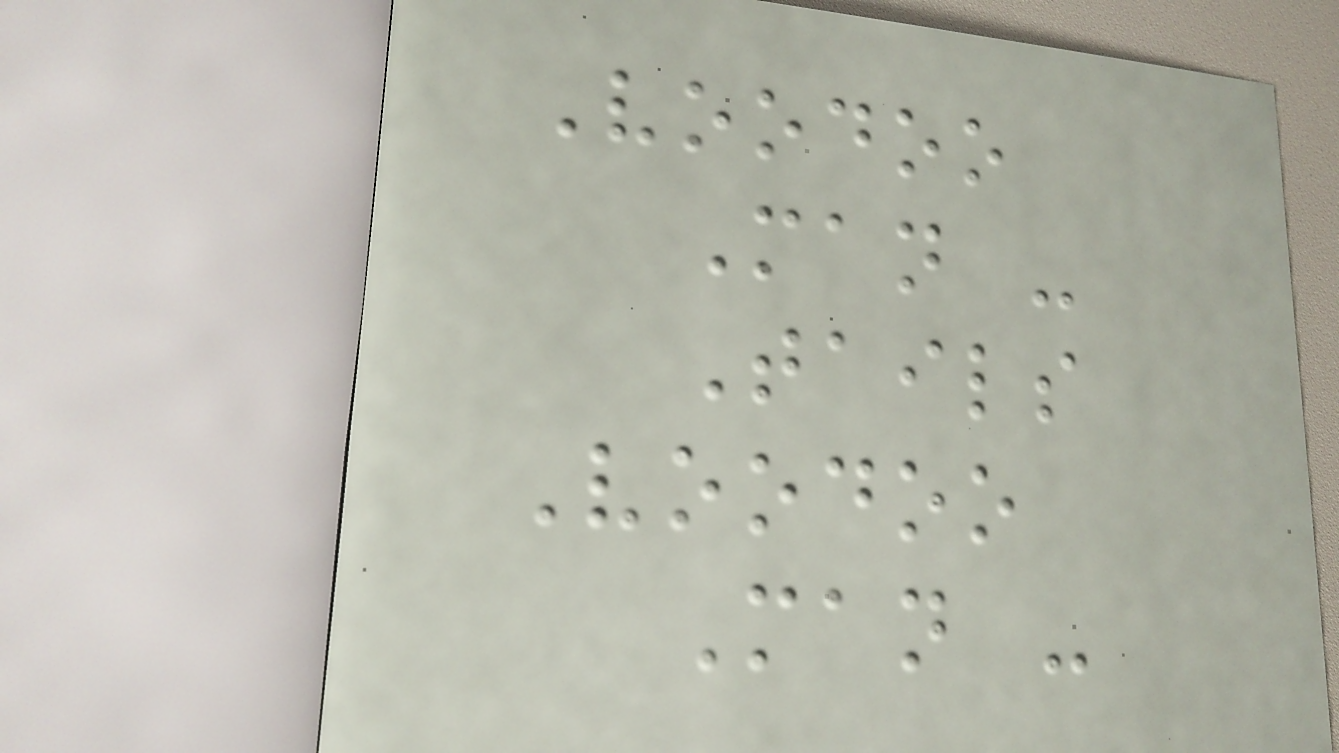Voodoo
Man -
Tails
Voodoo
Man -
